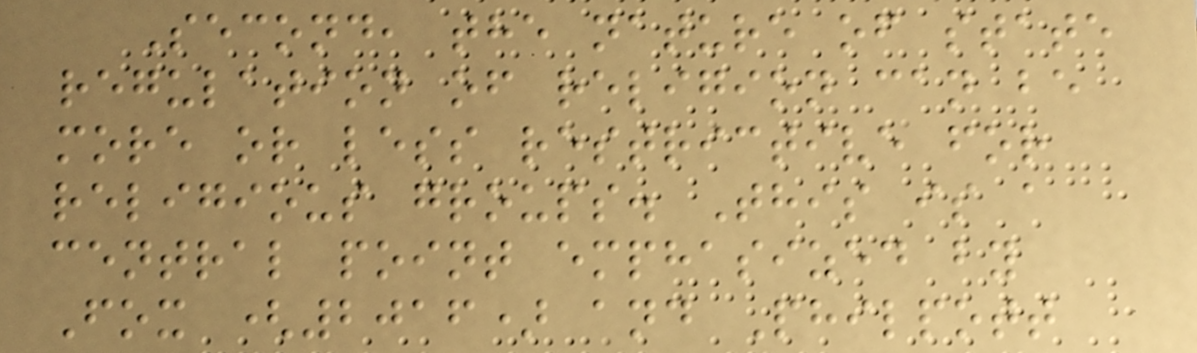Second, the nature of state
regulation of religion can be
more or less restrictive for
religious groups. This is a
central point emphasized by
Fox (2016) and Philpott
